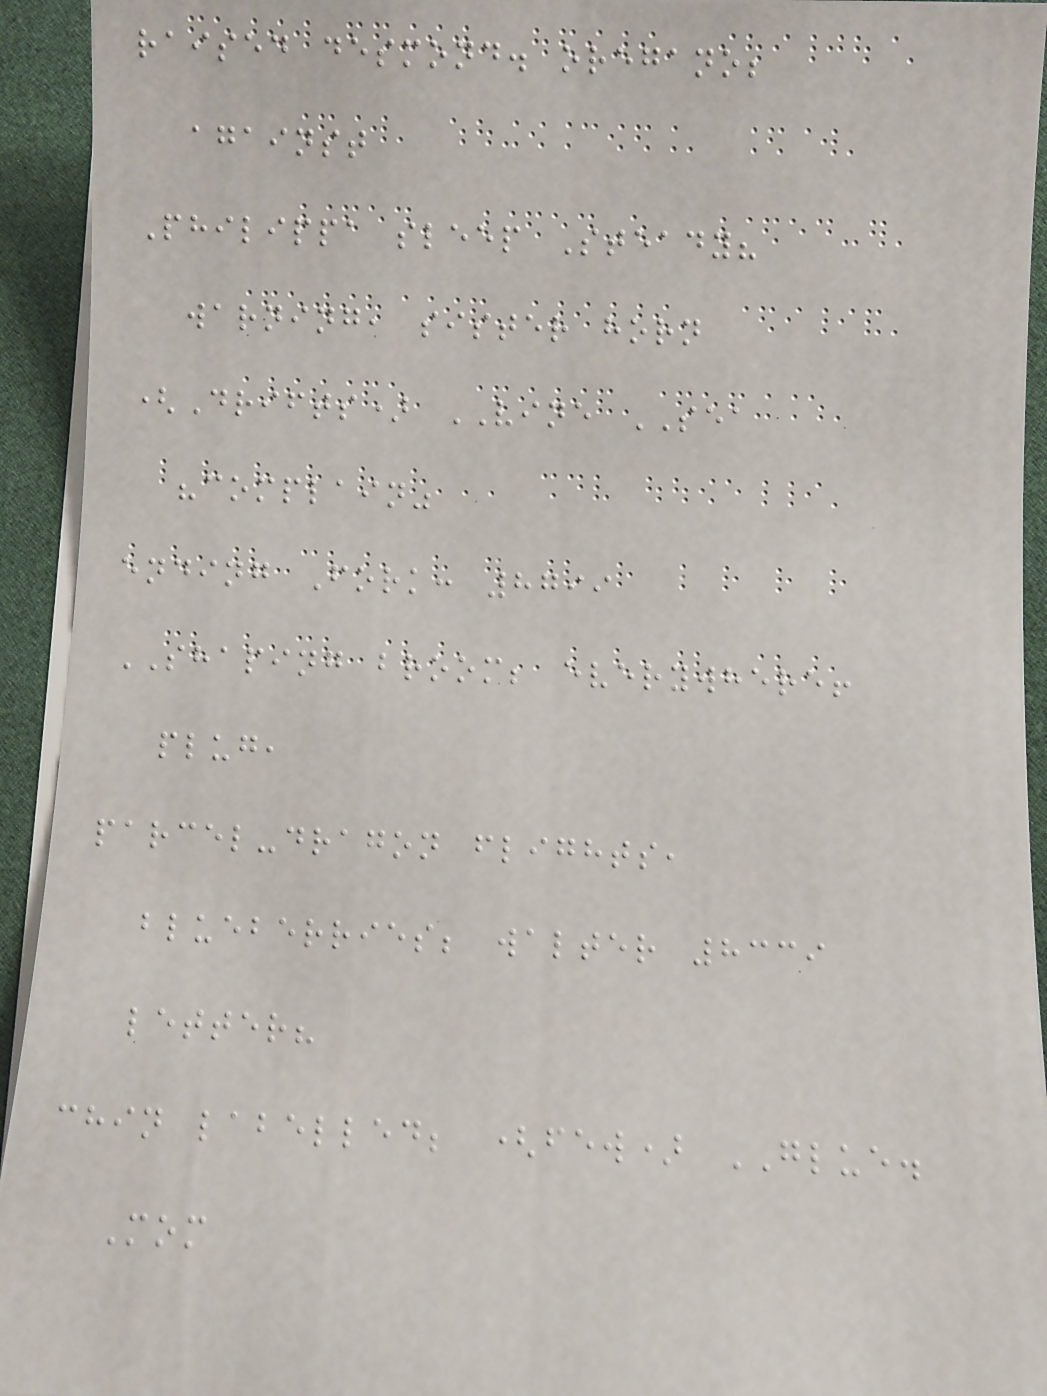raised desmond. oregano;
against
Philippa sleep Steady?
warning, sister horn
(Drifts) VINE SEA
"complain"
ending Fork: 8799
SHAPING broom; everywhere!
plug,
parcel-dragon flights,
blueberries; walter 8339
letter?
chin labelled; (few) GLUE.
Mom
